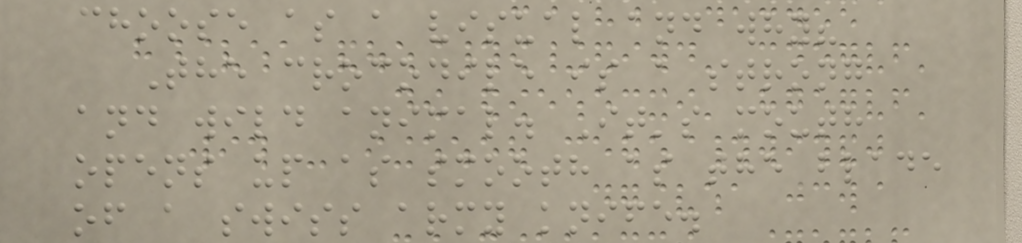choose as a visual and why?
The crocodile is a strong
and wild animal. It's mouth
opens up as smooth as the blade
of a swiss army knife.
